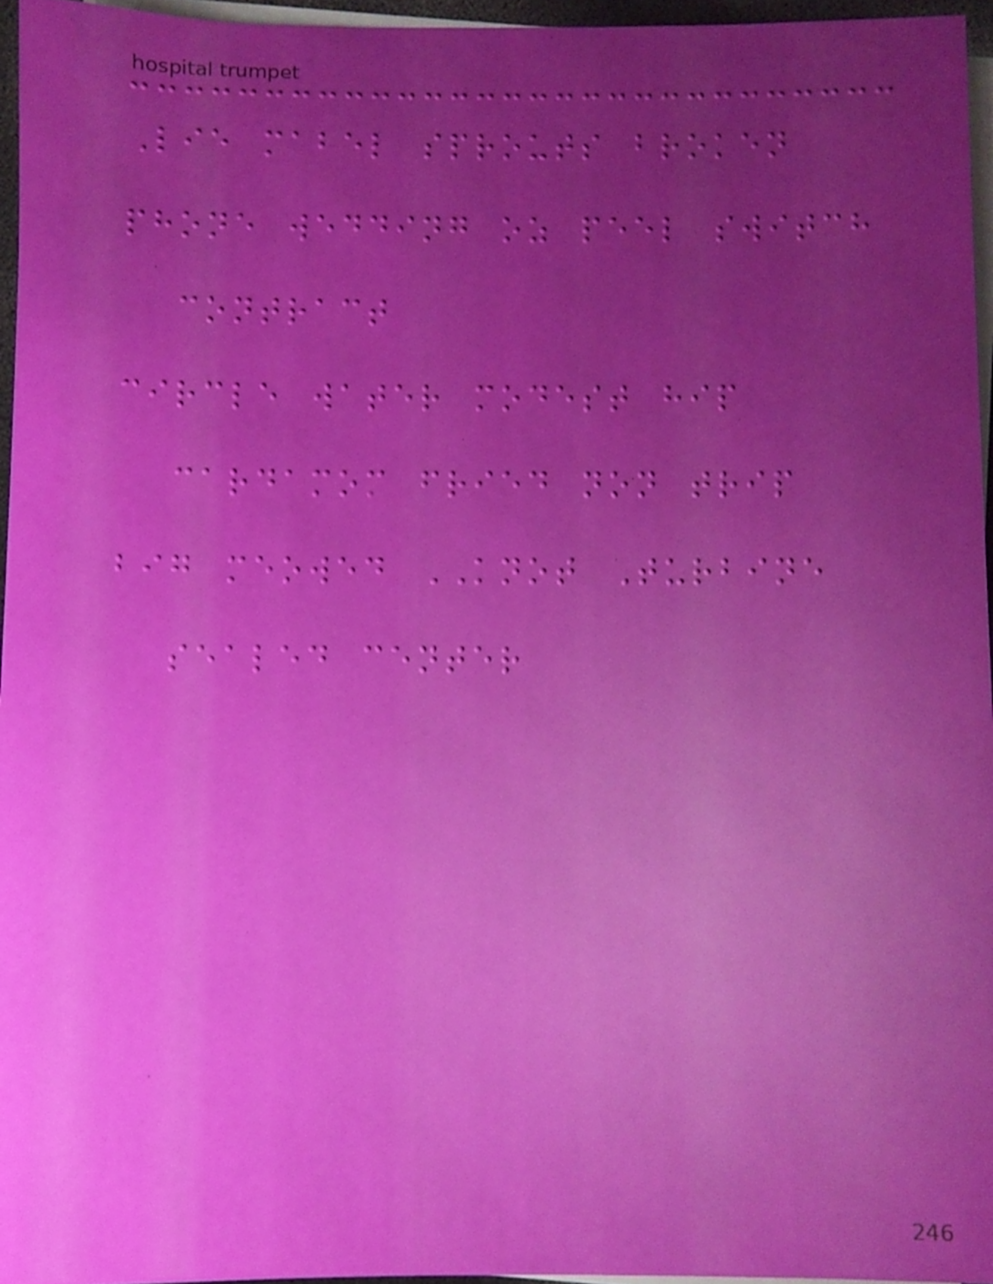Lie mabel sprouts broken
phone wedding oz peel switch
contract
circle water modest hip
cardamom fried non trip
big meowed KNOT Turbine
sealed center
